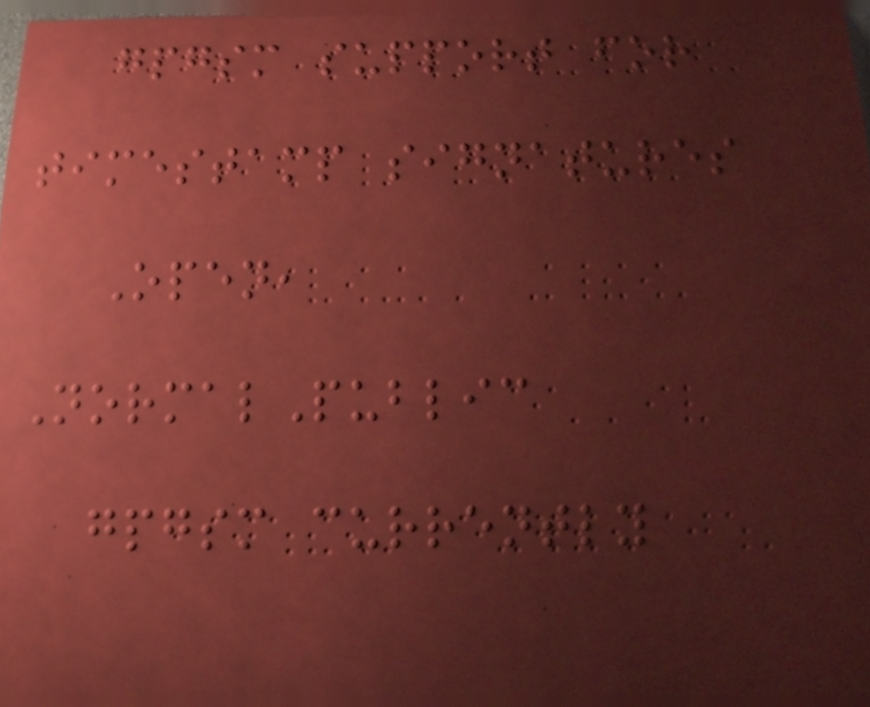gpgsm support for
timestamp signatures
Open,
NormalPublic
gpgsm currently
